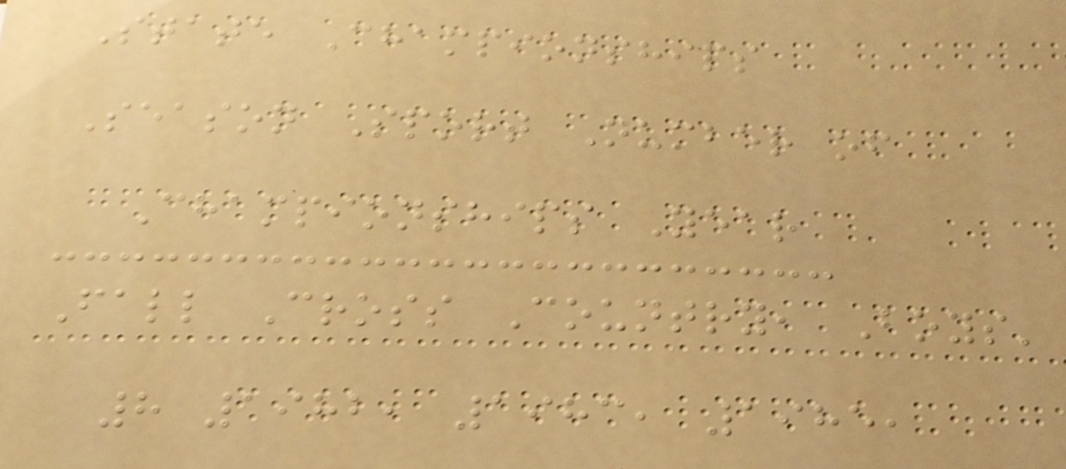State Championships
Season Sport Number of
Championships Year
Fall Cross Country, Boys'
8 1982, 1983, 1985,
